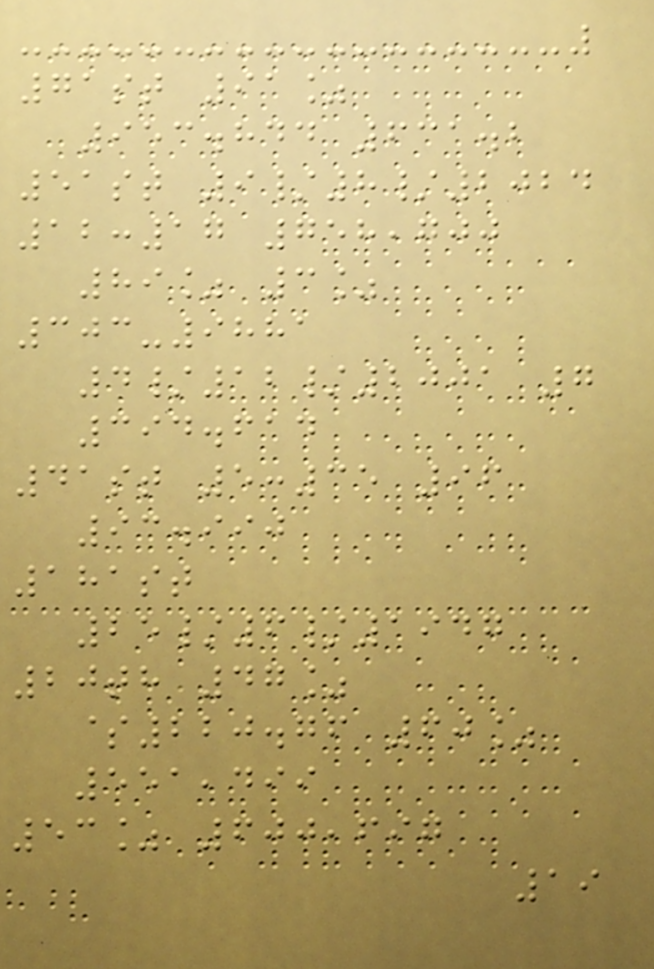71st 91%
953.844 631.2
51st 9/8/2024
12:17 758,700
89% 3%
303-9881
4/12/2001 7
394.614
41st 5:35 96
93.990
181st
25/6/1947
20th 47%
$220.76 60%
551,499
53% 600,697
19
